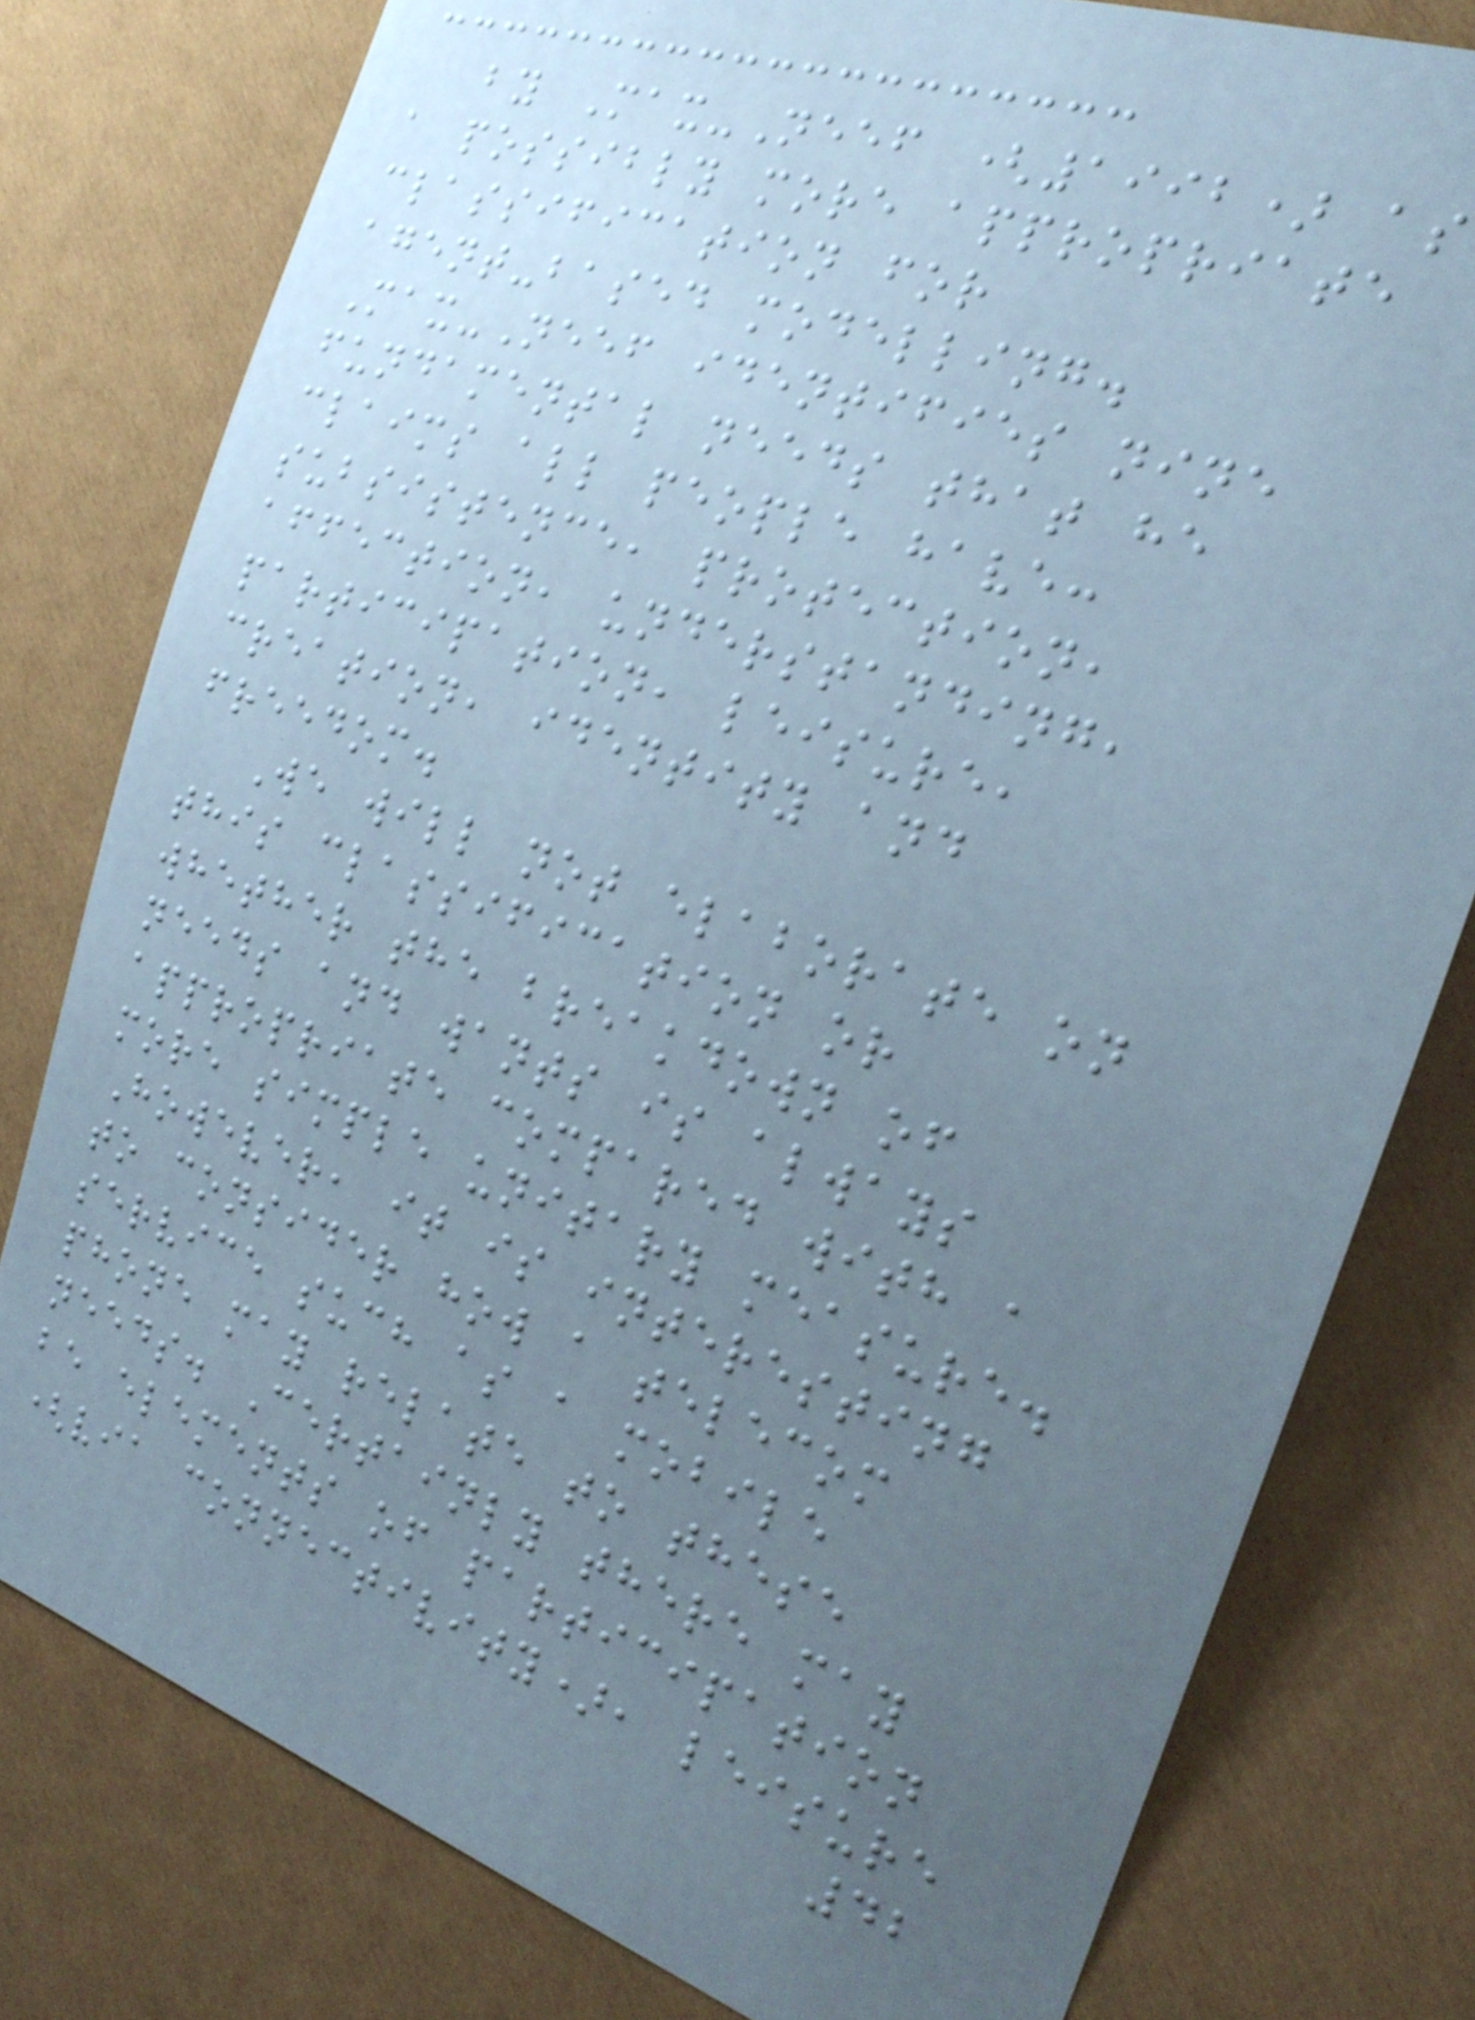by Max-Neef (1992) as
a possibly more appropriate
classification for
agent-based modelling.
Max-Neef identifies nine
fundamental needs that he
claims all people have:
subsistence, protection,
affection, understanding,
participation, leisure,
creation, identity and
freedom.
We will not elaborate on
this classification or
whether the breakdown of
needs and wants is always
appropriate compared with a
more simple unitary measure.
However, it is interesting
to consider how a telecom
service such as a mobile
phone may relate to these
needs. Certainly there may
be elements of participation
(via connectivity), leisure
42
